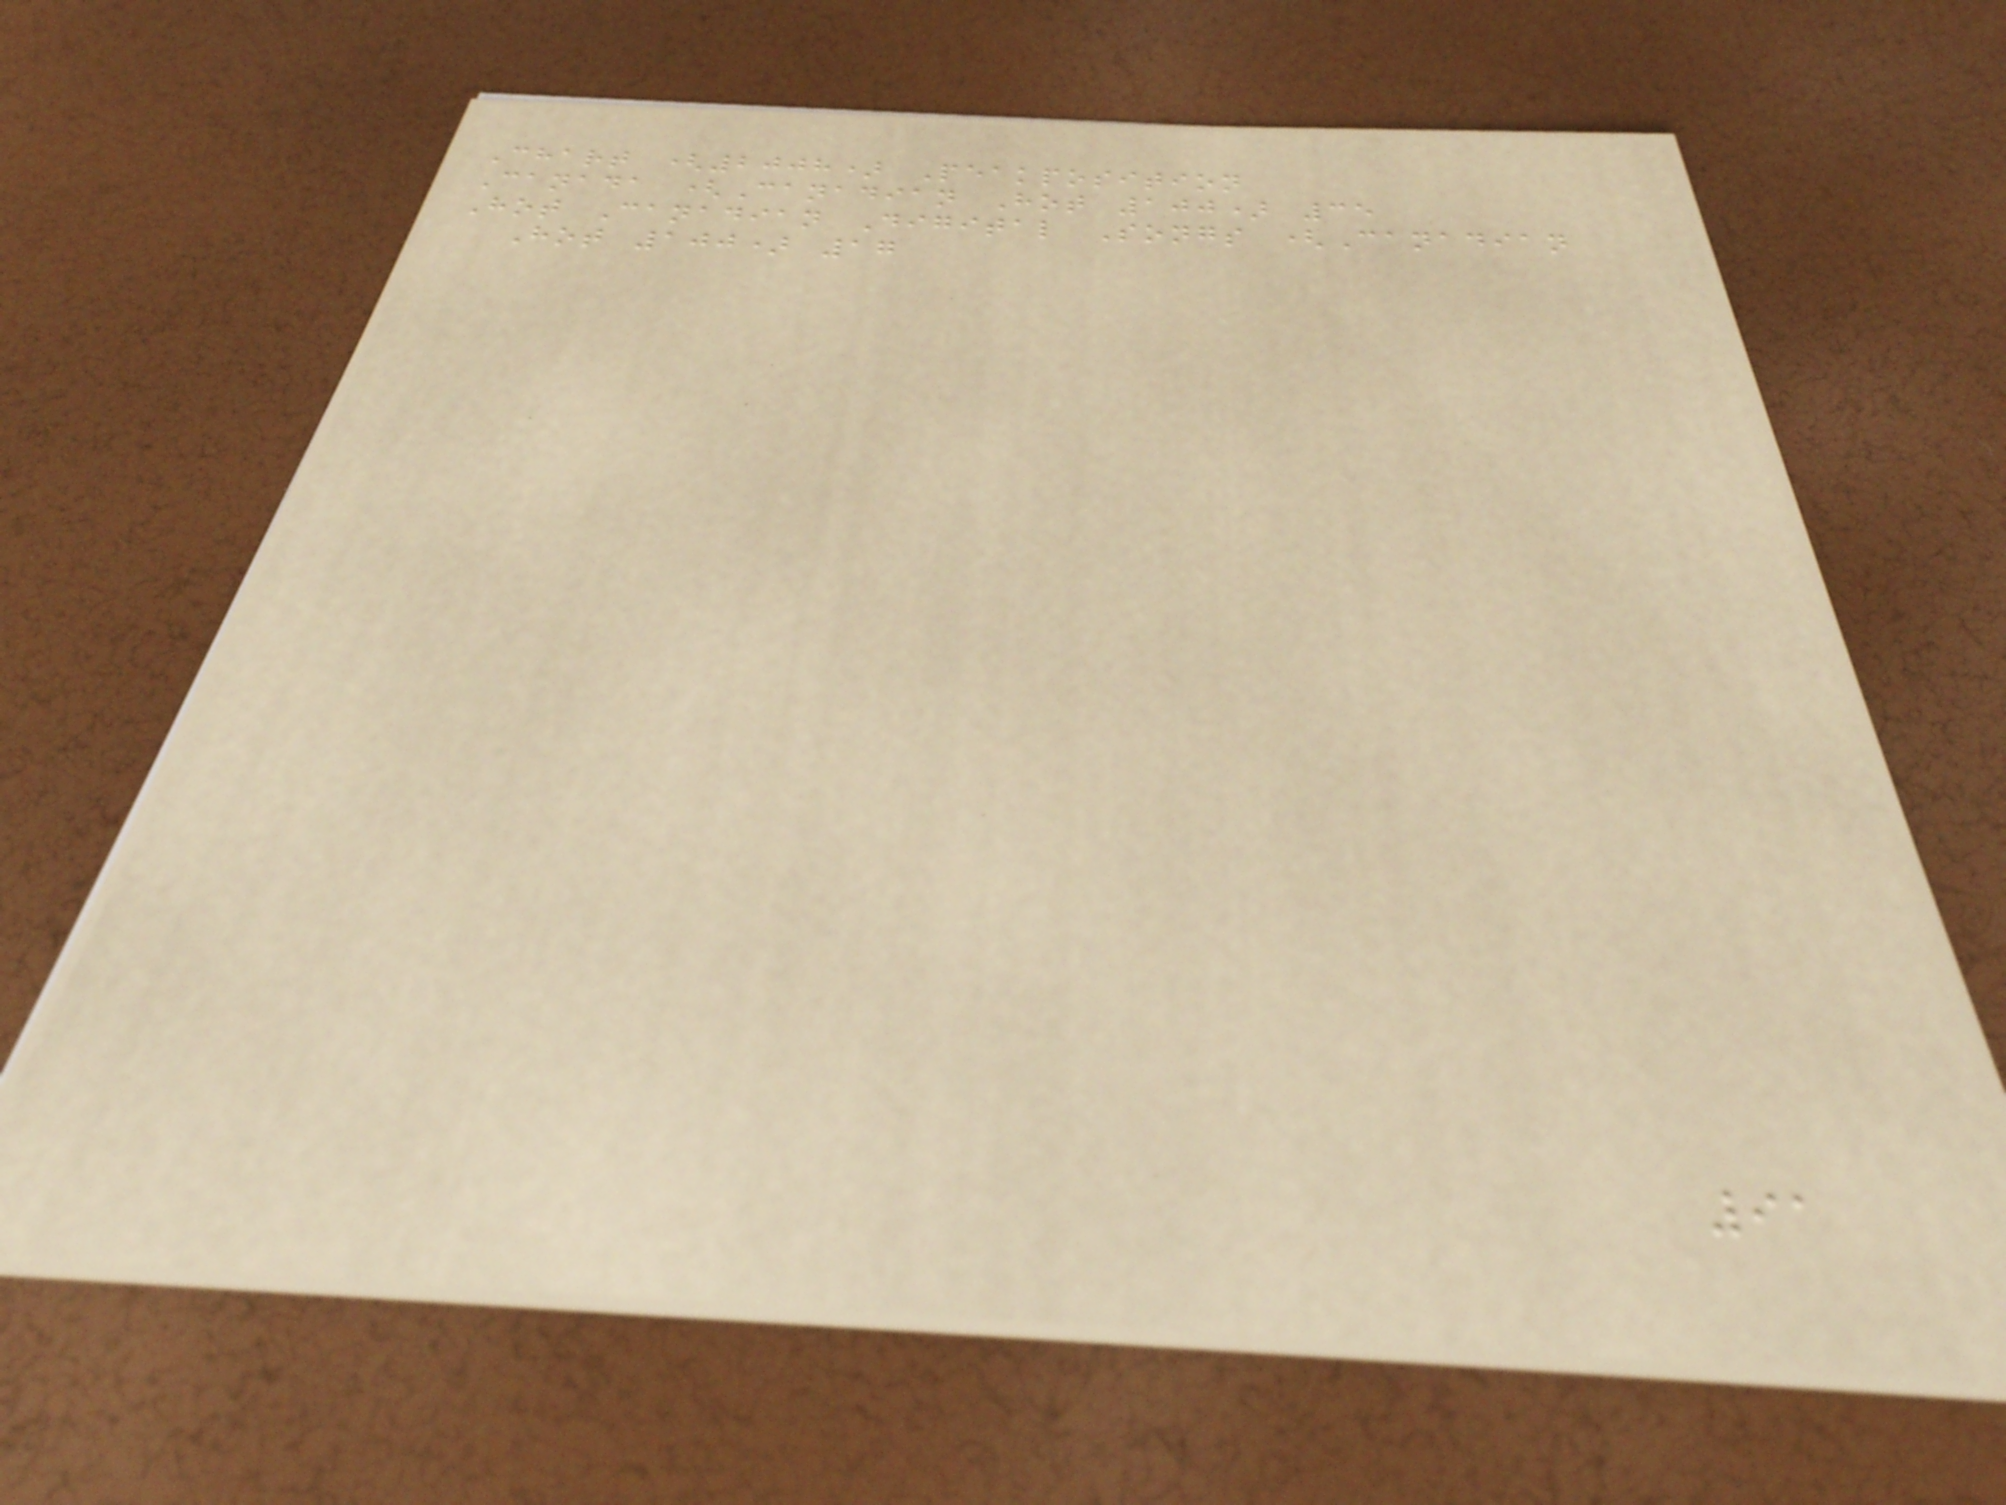Chart (2008) Peakposition
Canada (Canadian Hot 100) 35
Hot Canadian Digital Songs (Canadian
Hot 100) 17
91
